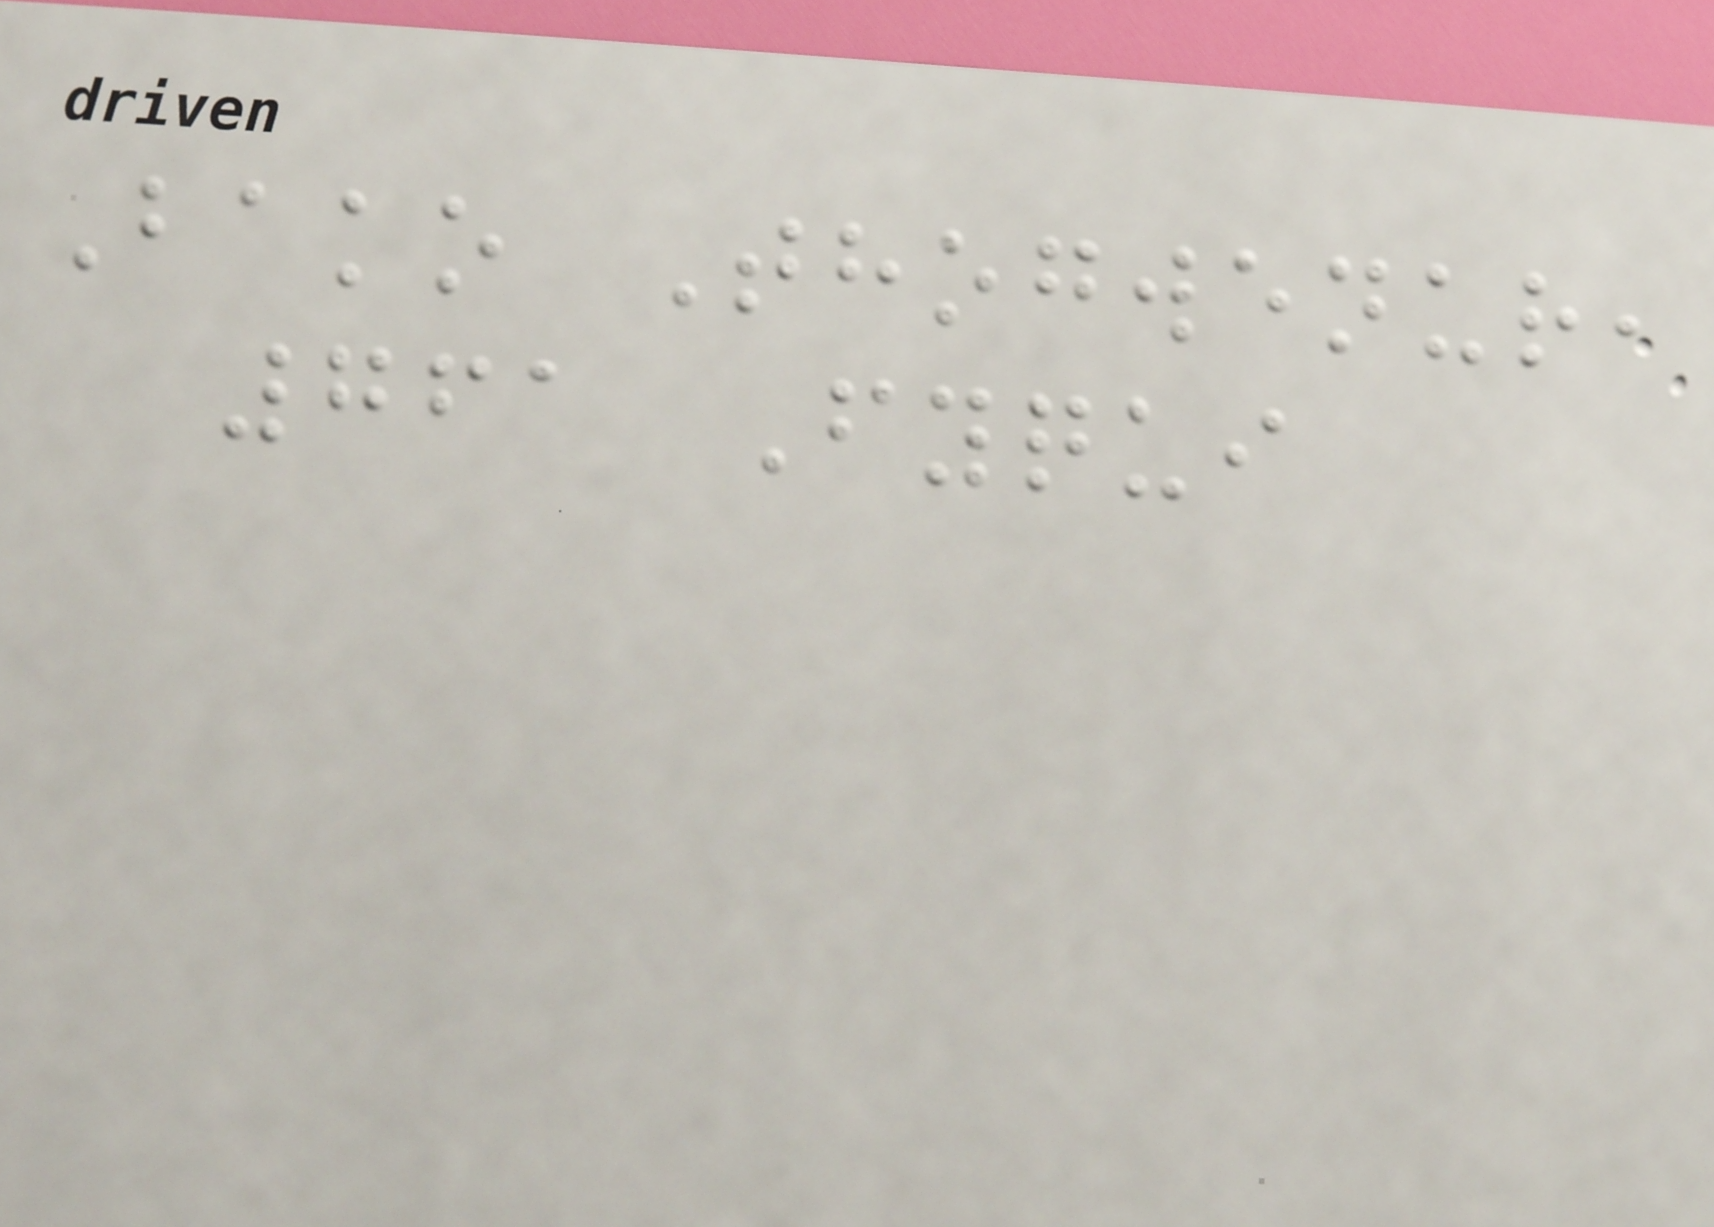Bako Thogwenur,
761 Fyqui
